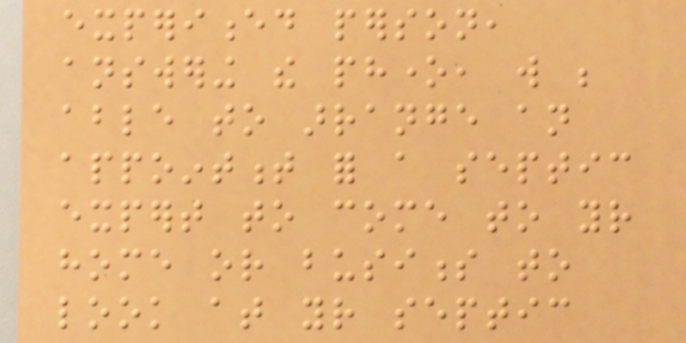experienced person,
answering the phone, will be
able to arrange an
appointment for a septic
expert to come to your
home or business to
look at your septic
